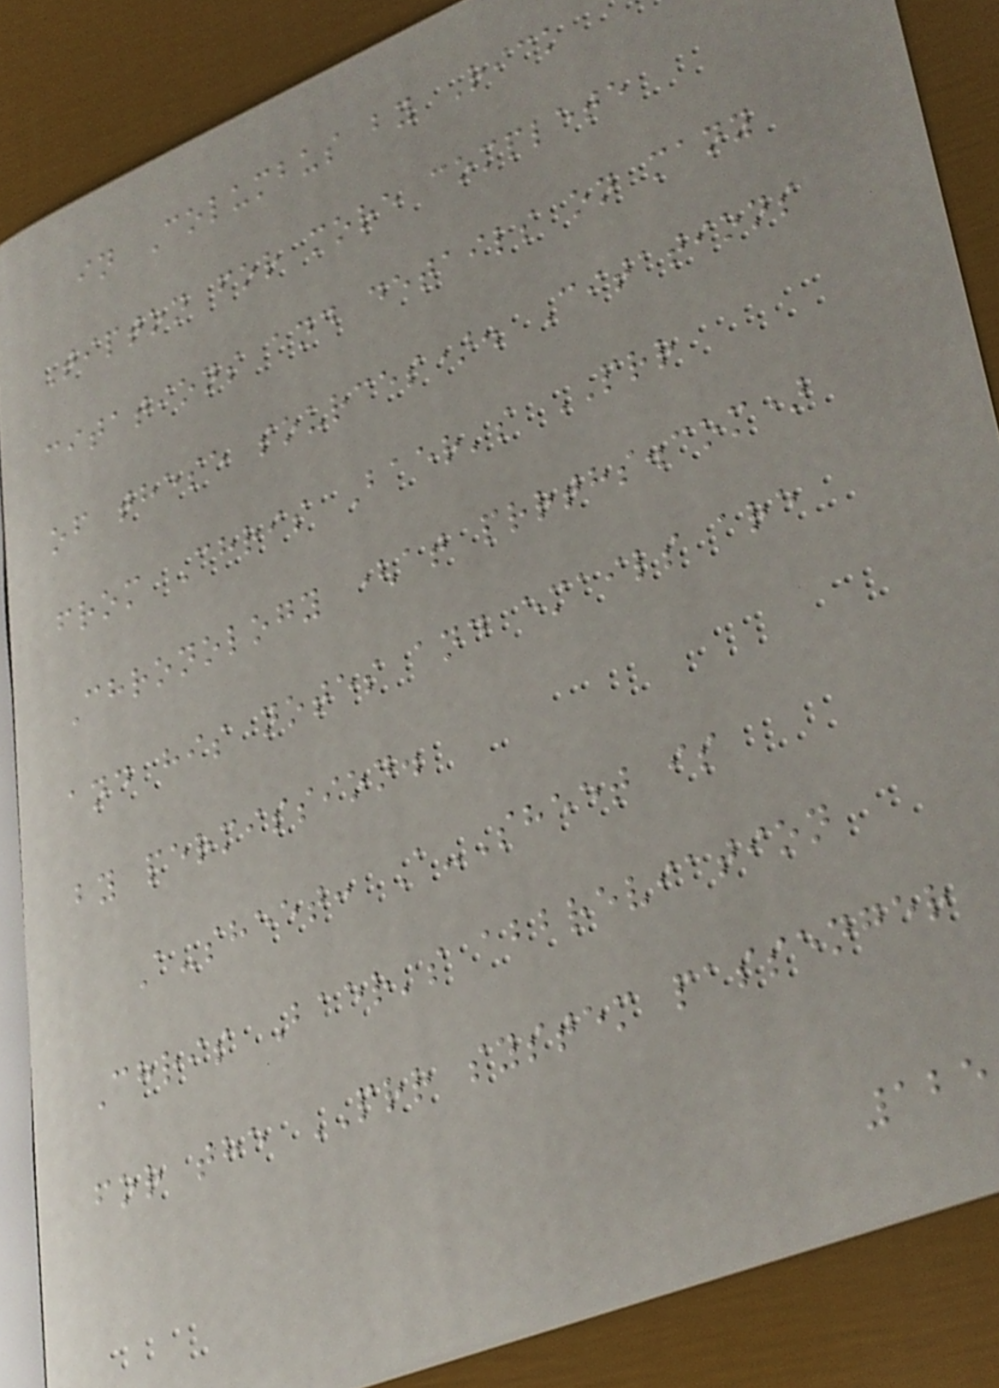in Columbus by Rick
Tipton for more complete
citations and details on many
of these sources). Citations
from Chris Baer's PRR
Chronology (at prrths.com)
and his notes and emails are
by permission.
A-sheet: A-Sheet is
Chris Baer's abbreviation
for the PRR system passenger
125
